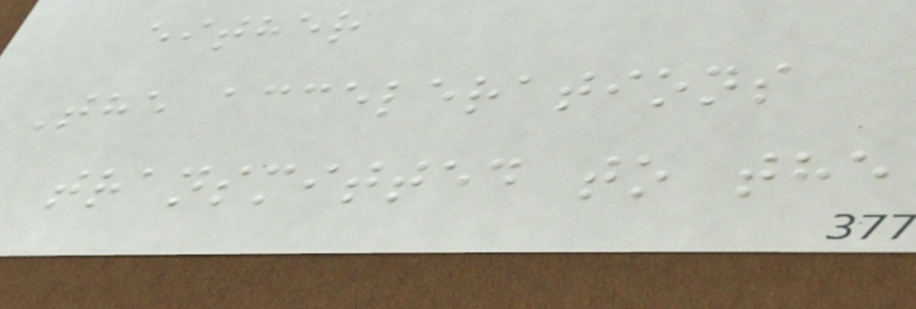either
The accelerations
transmitted to the
